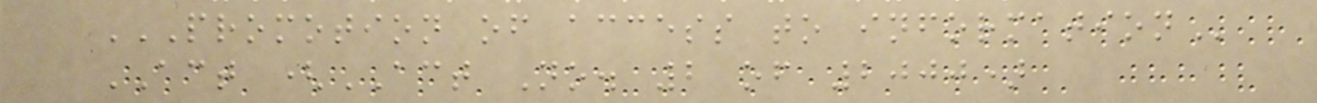PROMOTION OF ACCESS TO INFORMATION
ACT (ACT No. 2 of 2000)
